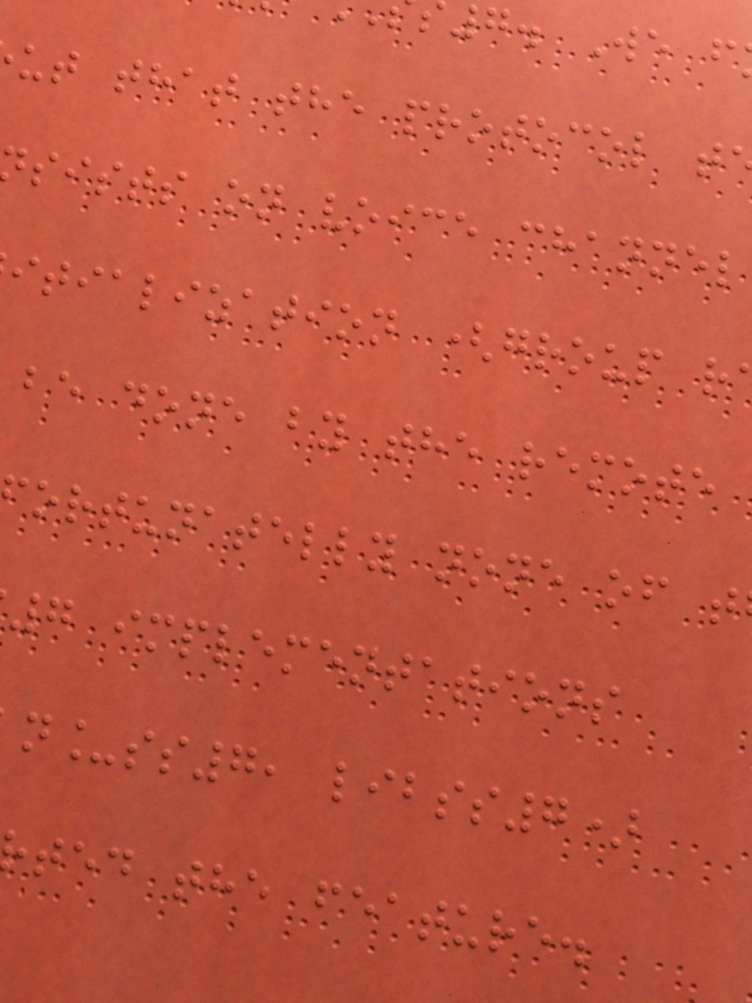7. We f
ut that the protocol t
sists on voice channel
itialization (group r
be done by the remote
ortunatelly none of t
7 implementations
n_ss7, libss7)
ted the feature.
